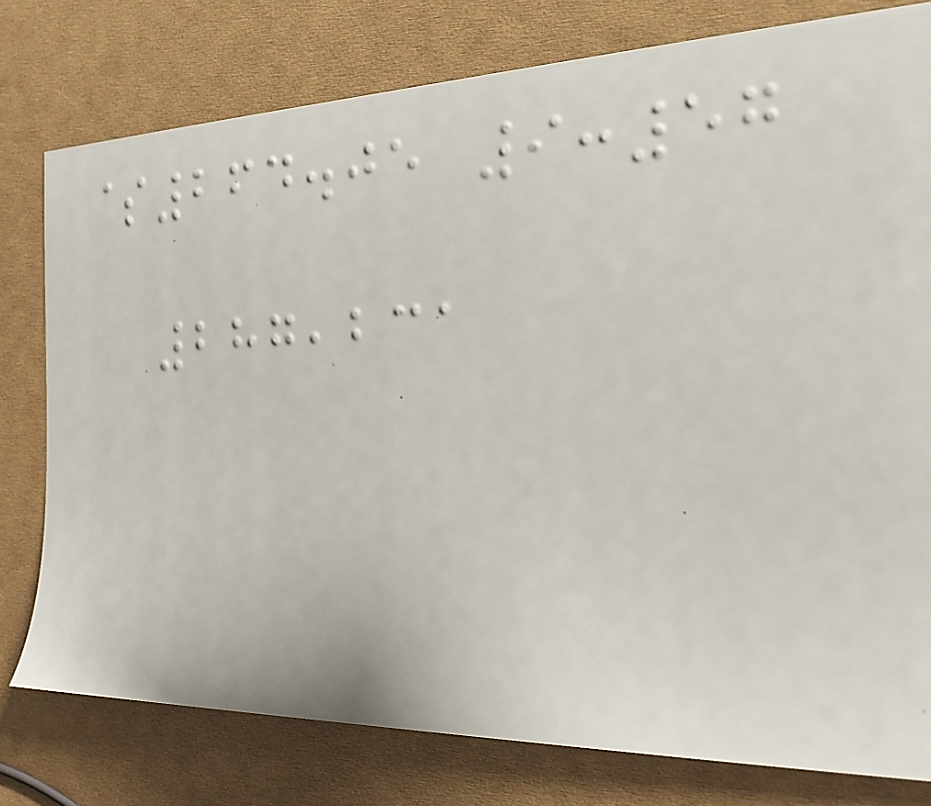$264.05 9:57
287,231
